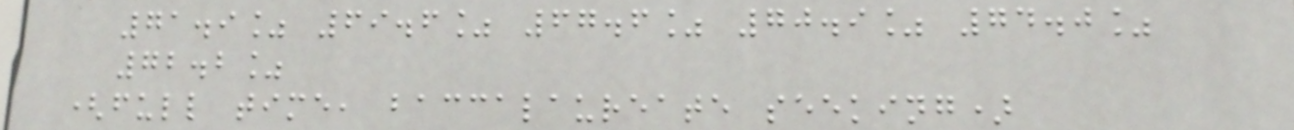71.9% 69.6% 67.6% 70.9% 74.0%
72.2%
(full time, baccalaureate seeking)
